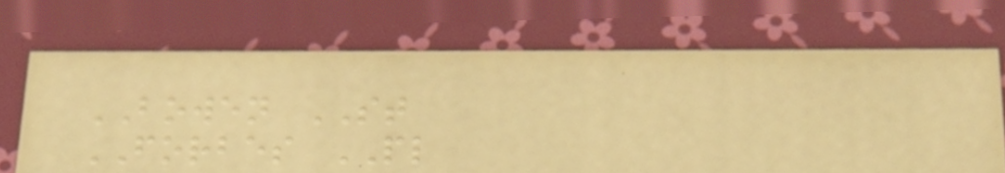BOWEN ST
FORBES PL
